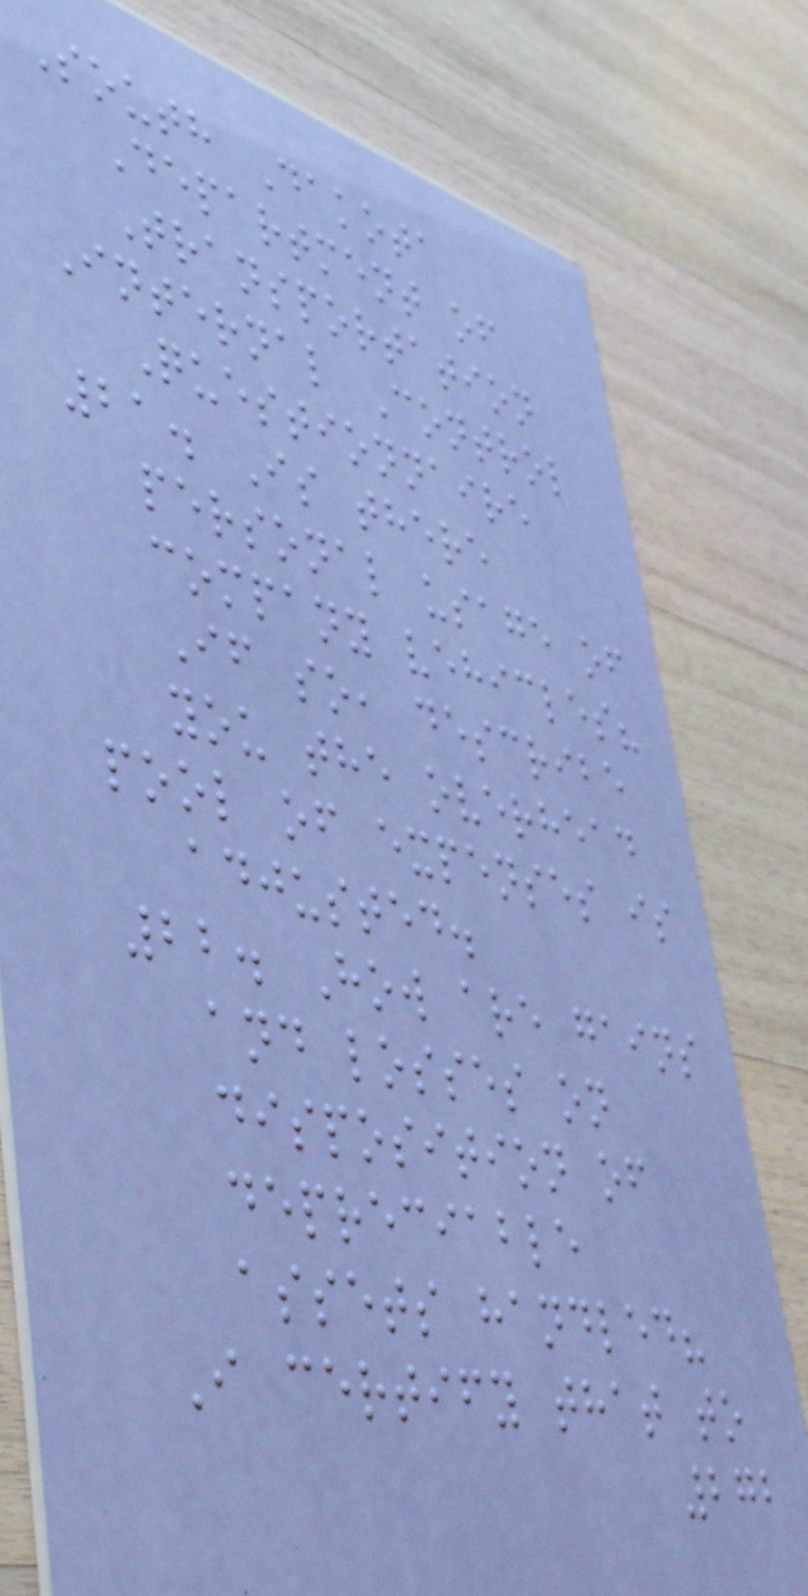South Dakota
Department of
Transportation
Internal Control
Questionnaire
21. Is there
personal usage of
company vehicles?
If so, describe
you the overhead
pool of expenses is
adjusted.
22. How are gains
and losses on
disposition of
depreciable
assets handled?
I certify that to
272
